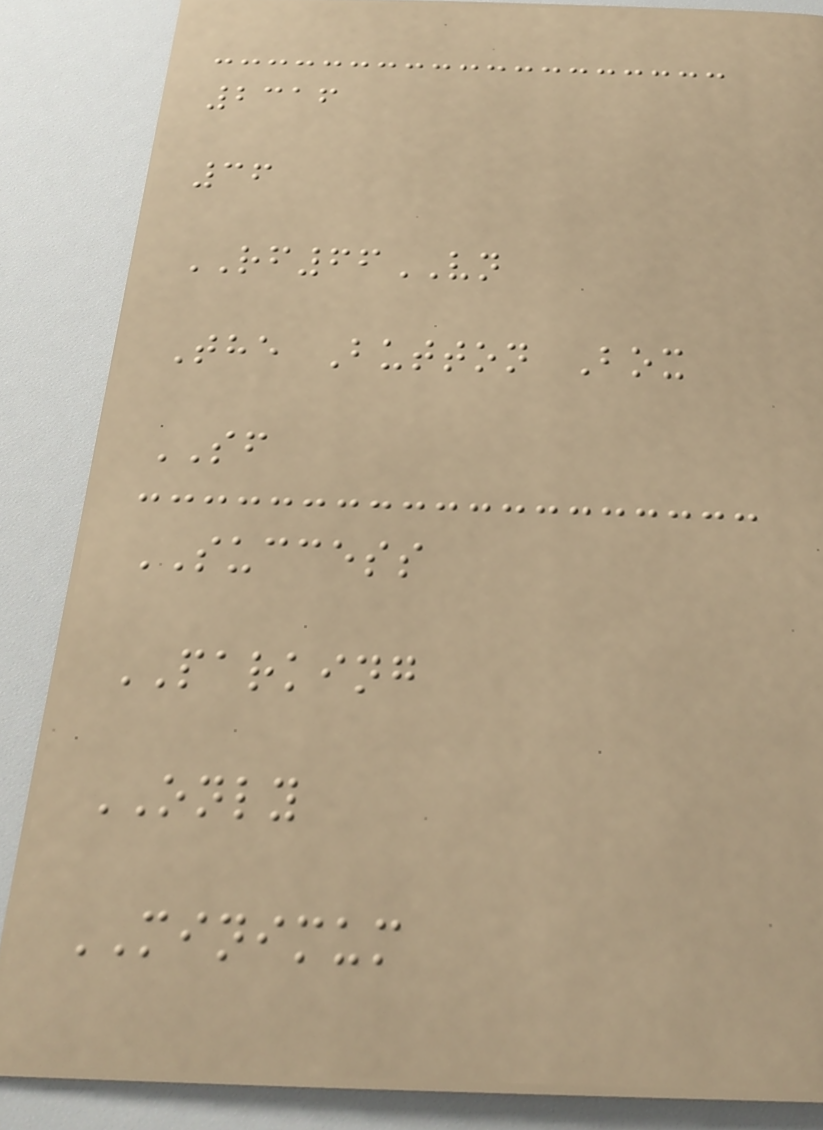2316
36
RF66VN
The Button Box
SF
SUCCESS
PARKING
ONLY
MINIMUM
